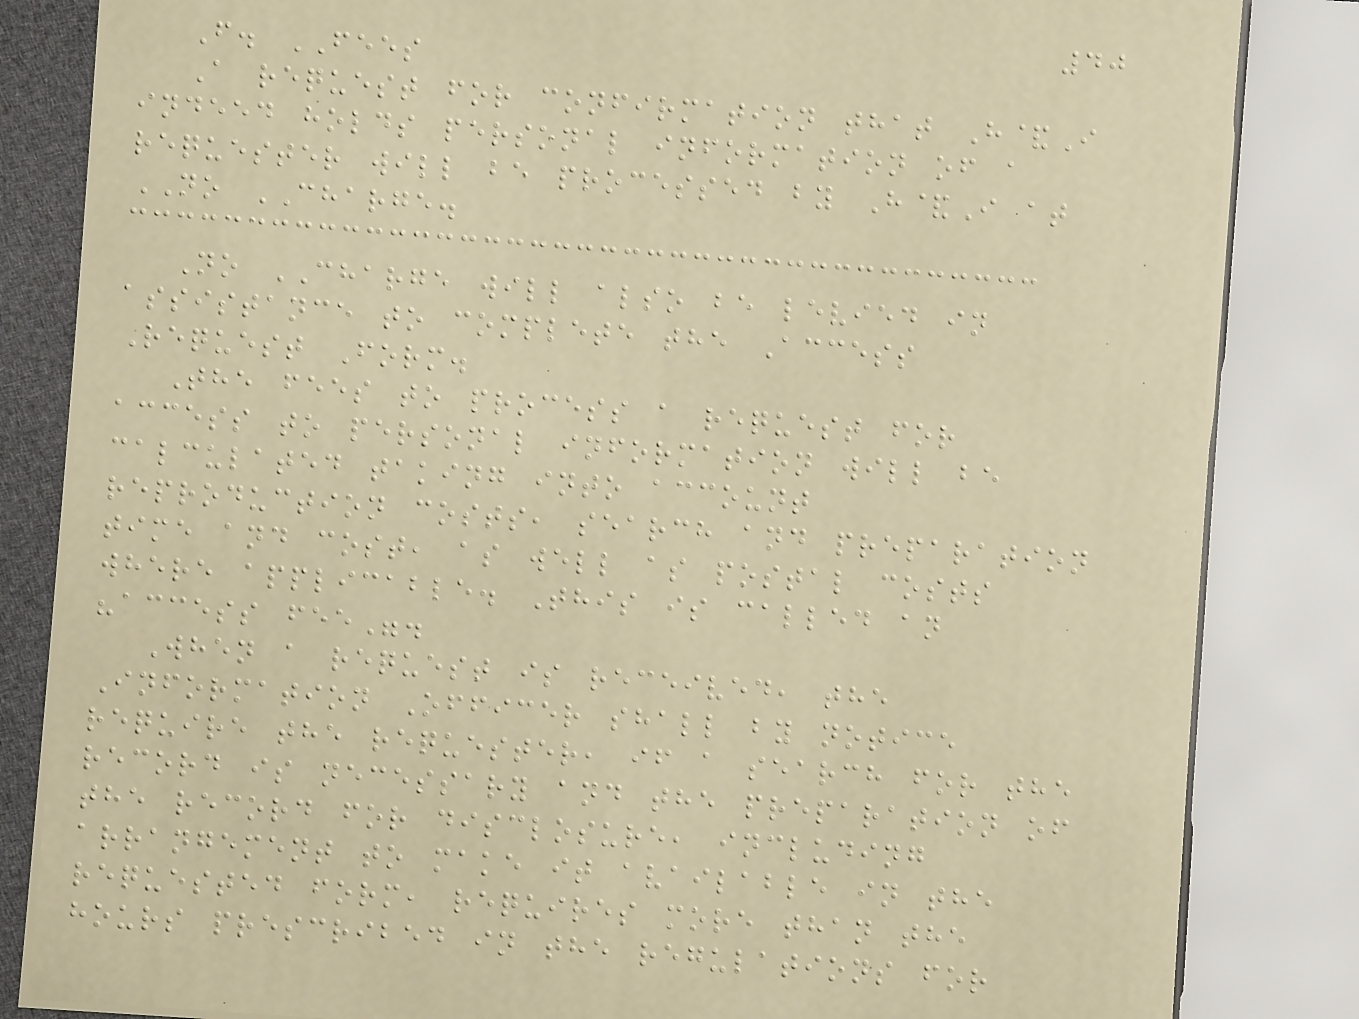40
F. FEES
A request for confirmation that H&I
indeed holds personal information of a
requester will be processed by H&I at
NO CHARGE.
No CHARGE will also be levied in
assistance to complete the Access
Request Form.
The fees to process a request for
access to personal information will be
calculated taking into account
reproduction costs, search and preparation
time and cost, as well as postal costs
where applicable. This is called an
"access fee".
When a request is received, the
Information Officer shall by notice
require the requester, if a search for the
record is necessary and the preparation of
the record for disclosure, including
arrangement to make it available in the
requested form, requires more than the
hours prescribed in the regulations for
